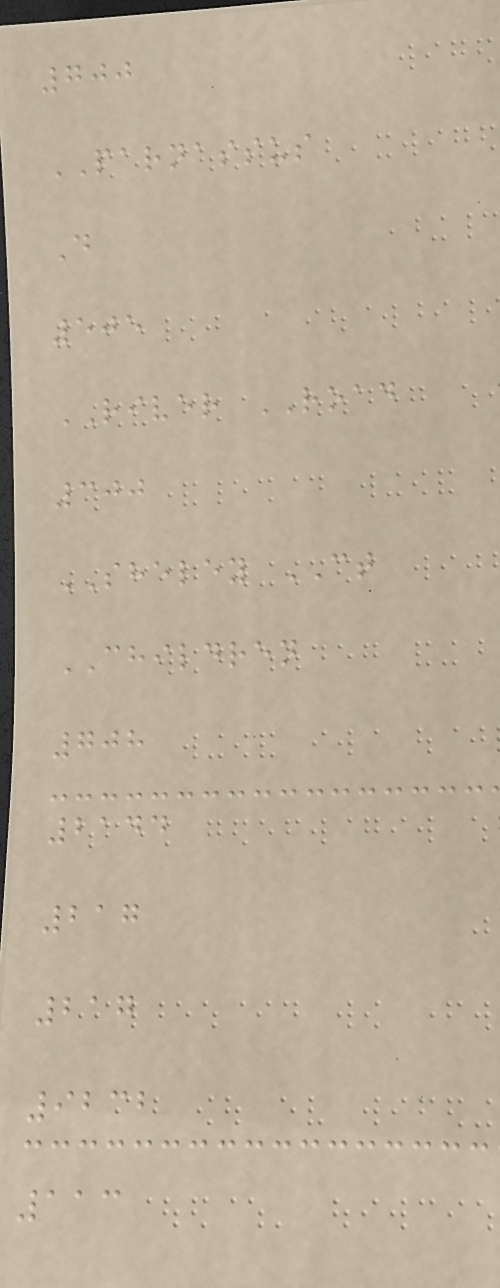700
PARNASSUS
D
505
RIVER ROAD
300
SHELEY CT
CHILDREN
708
2144
217
217
9232
113
